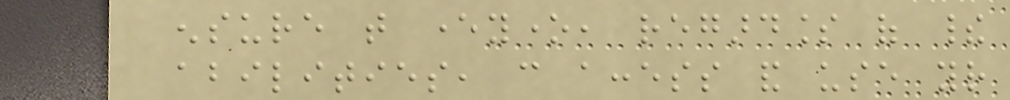ensure that everyone, regardless of their
abilities, can access and use your
